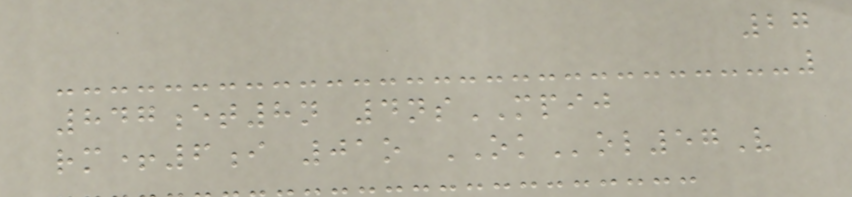27
847et8n 4nsMPIJ
rm+6i 01o OKol57V
